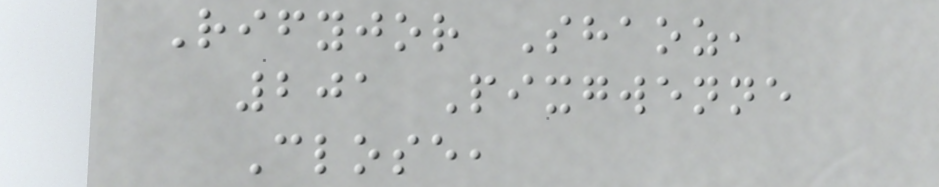Rifyjor Shaoz,
201 Pixgwenne
Close,
